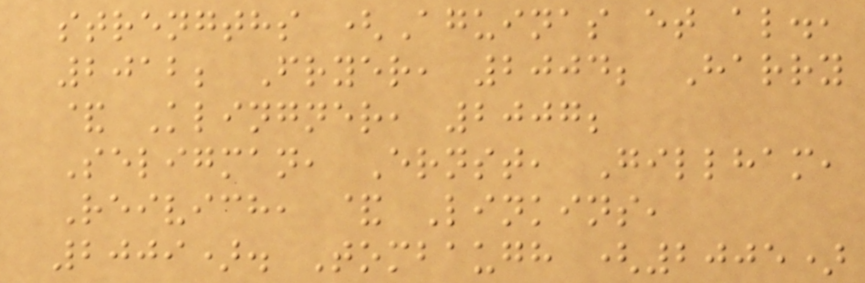strengths (Aguinas et al.,
2012; Fryer, 2004; Harry
& Klingner, 2007;
Seligman, Ernst, Gillham,
Reivich, & Linkins,
2009). Tombaugh (2005)
